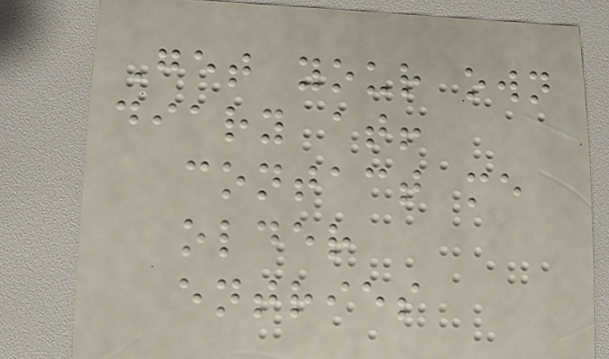Get your own
diary at!
contact me
older
entries
